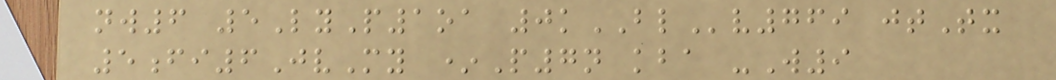nw6 5LyP1oa 0kBLv769 jtTx
5fi6JvMy *P7n kba -W9
